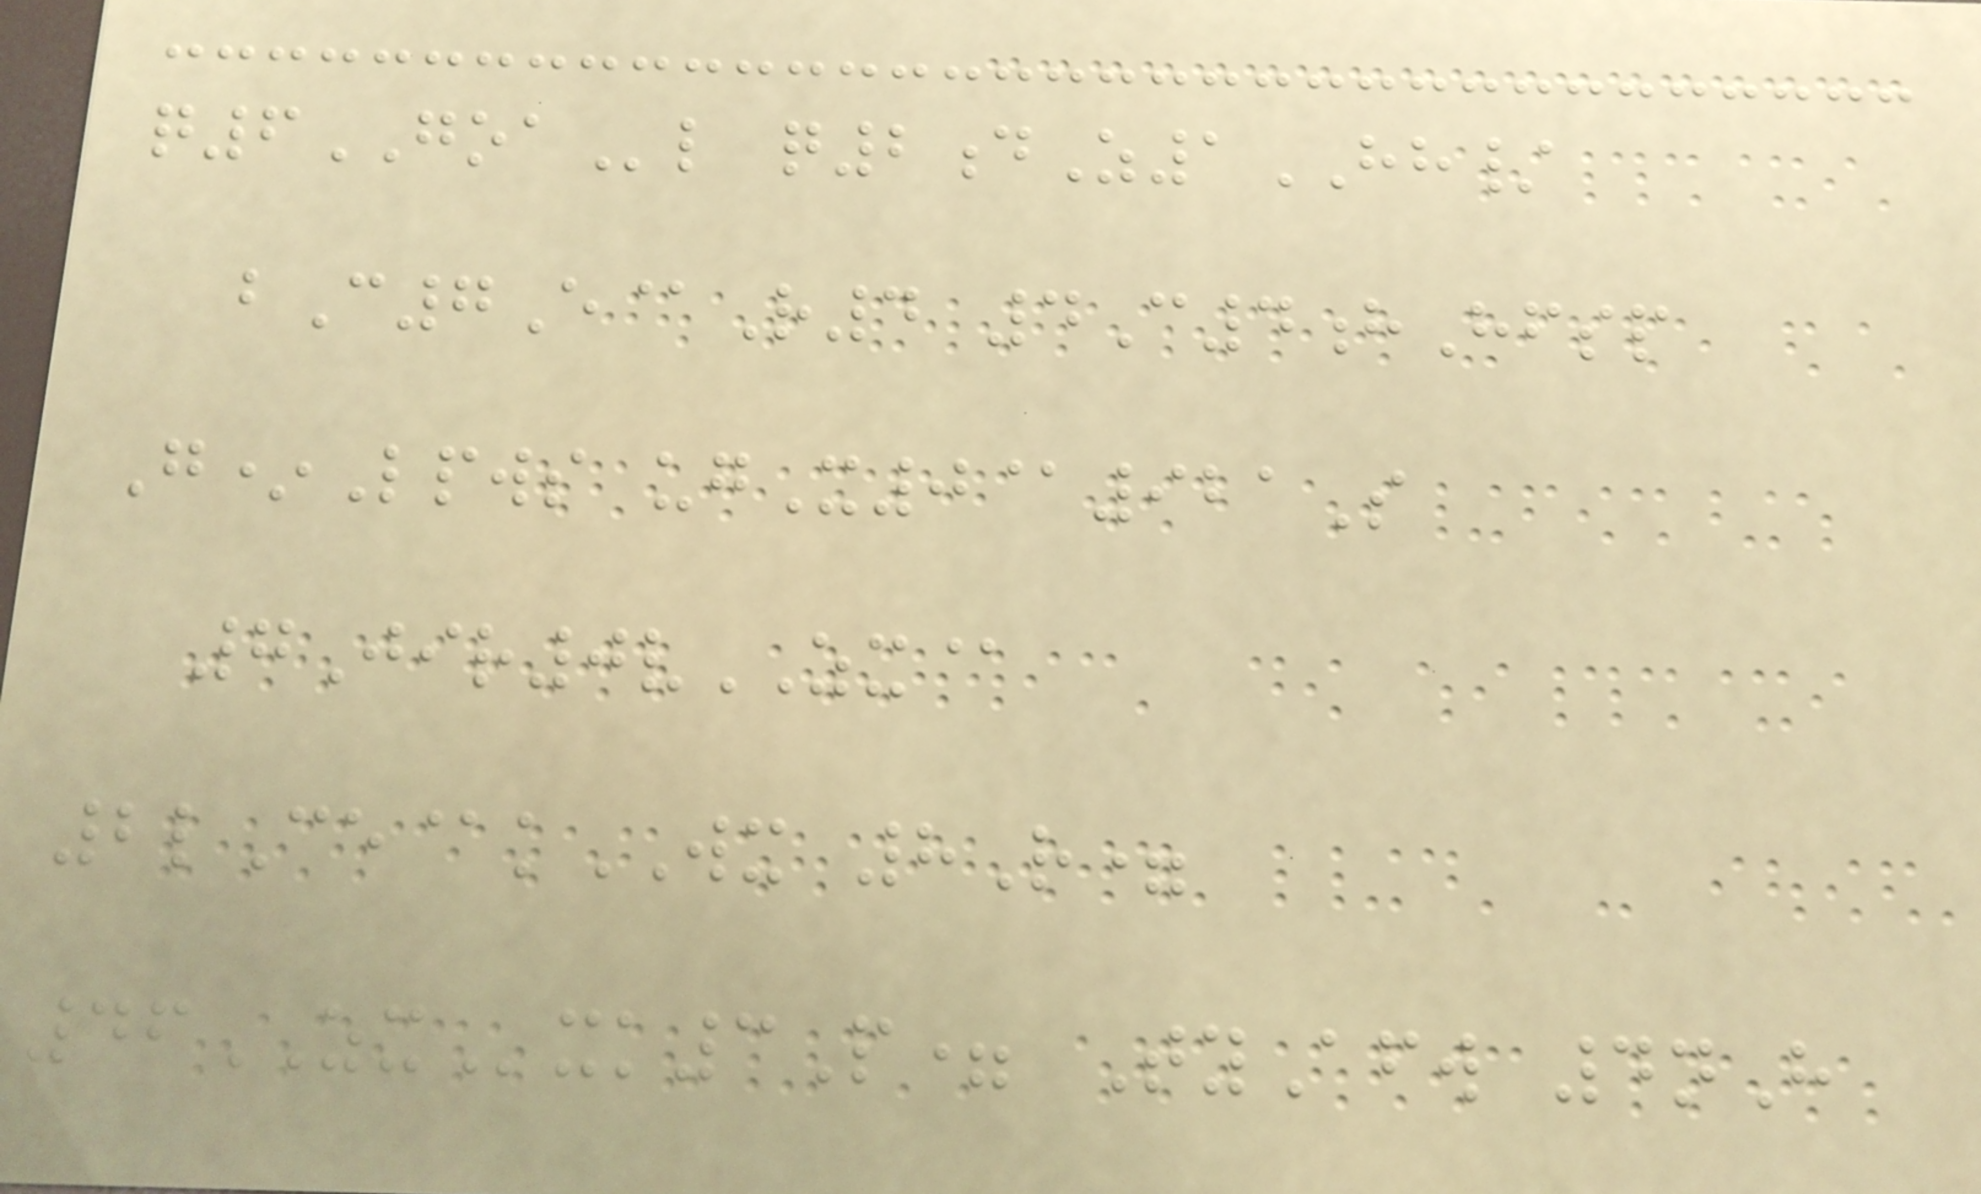q6GOAl q2dZ1HH/
bC7E@R4 4C4hHfsp
G*Lpws ugX0@921S
7Jir0vZX@
2lCe@kWX 8R=
46ZXxk3P= TyAfw 4nH
